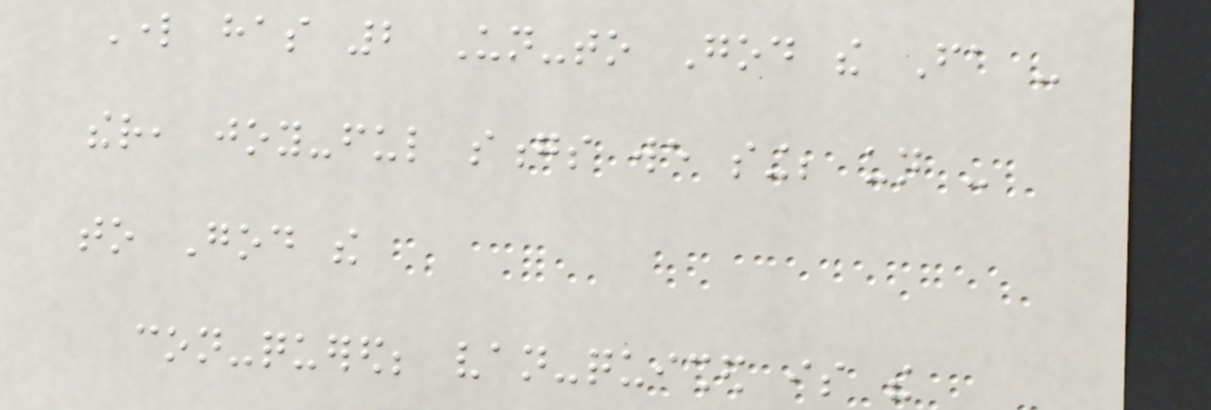Lord has 2 Un-to God the Fa -
ther, joy-ful songs we sing; un -
to God the
con-quered; van-quished is the
